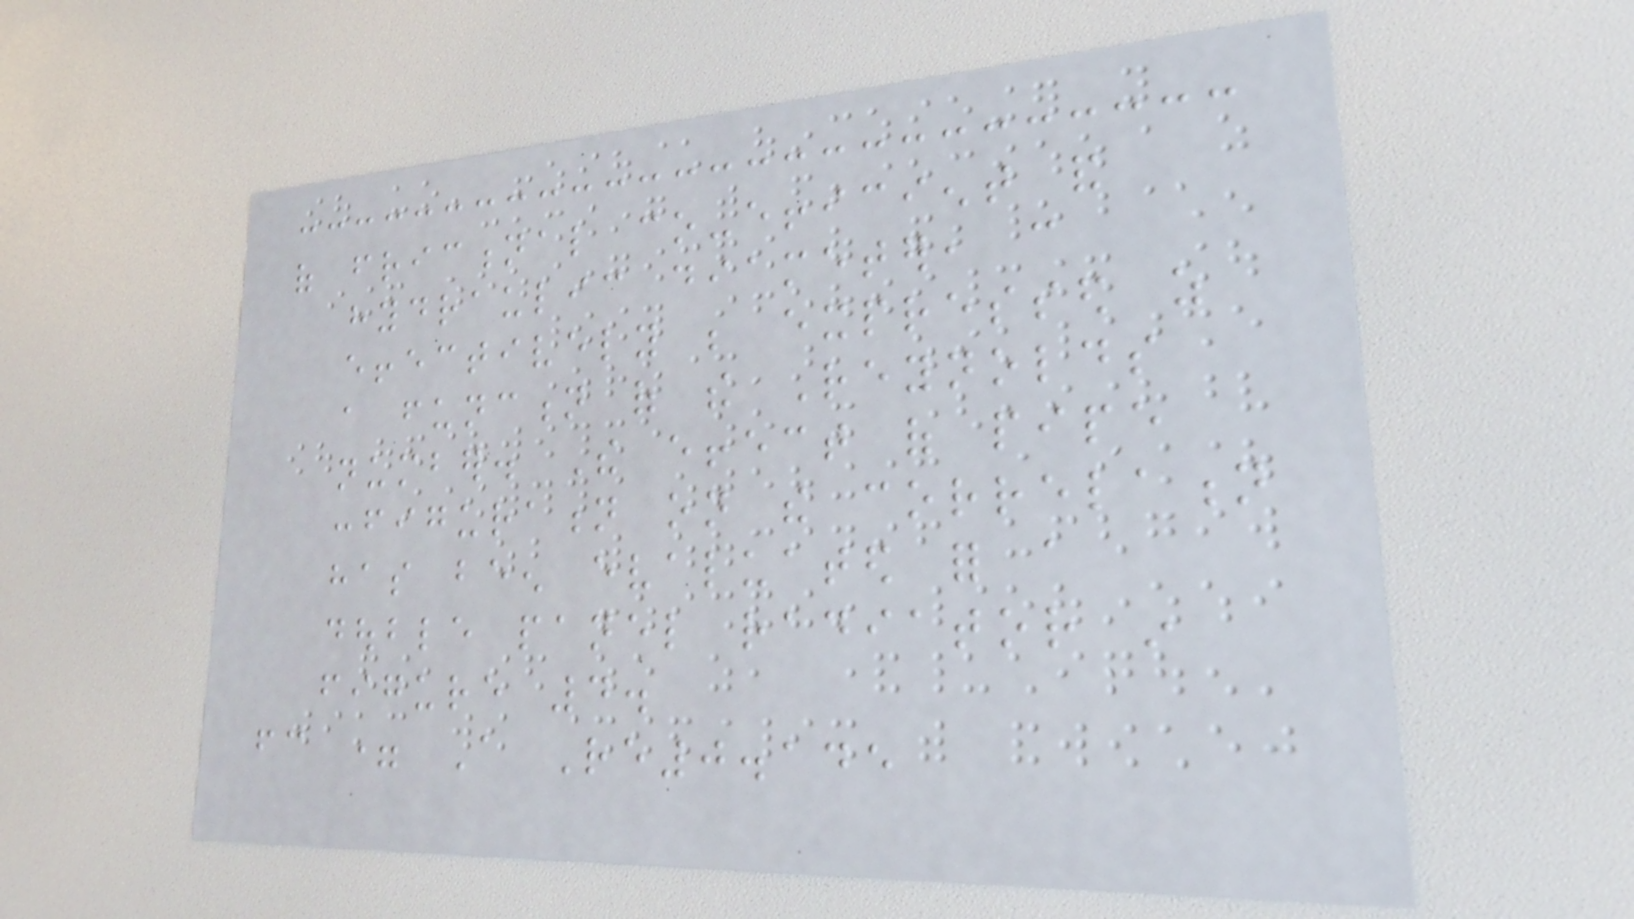of frictional co-efficient and
hydraulic diameter, can
effectively be expressed as
a function of the Reynolds
number. The effect of pipe
configuration on the correlation
has been evaluated for a
double panel radiator in
figure 4.
fc = A Re0.145
